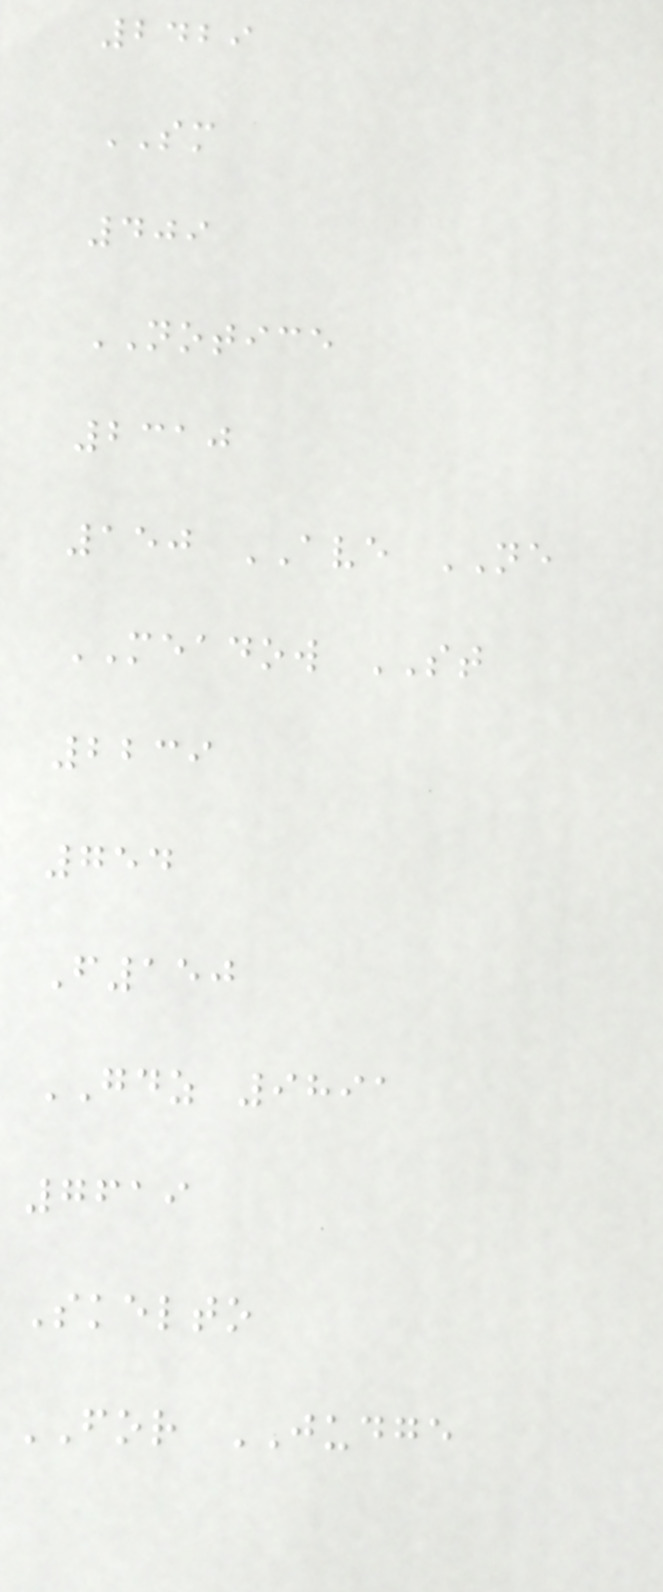2429
SM
409
NOTICE
2310
150 AVE NE
MEADOW ST
2239
754
F150
GDZ 9891
7619
Skelto
FOR JUDGE
